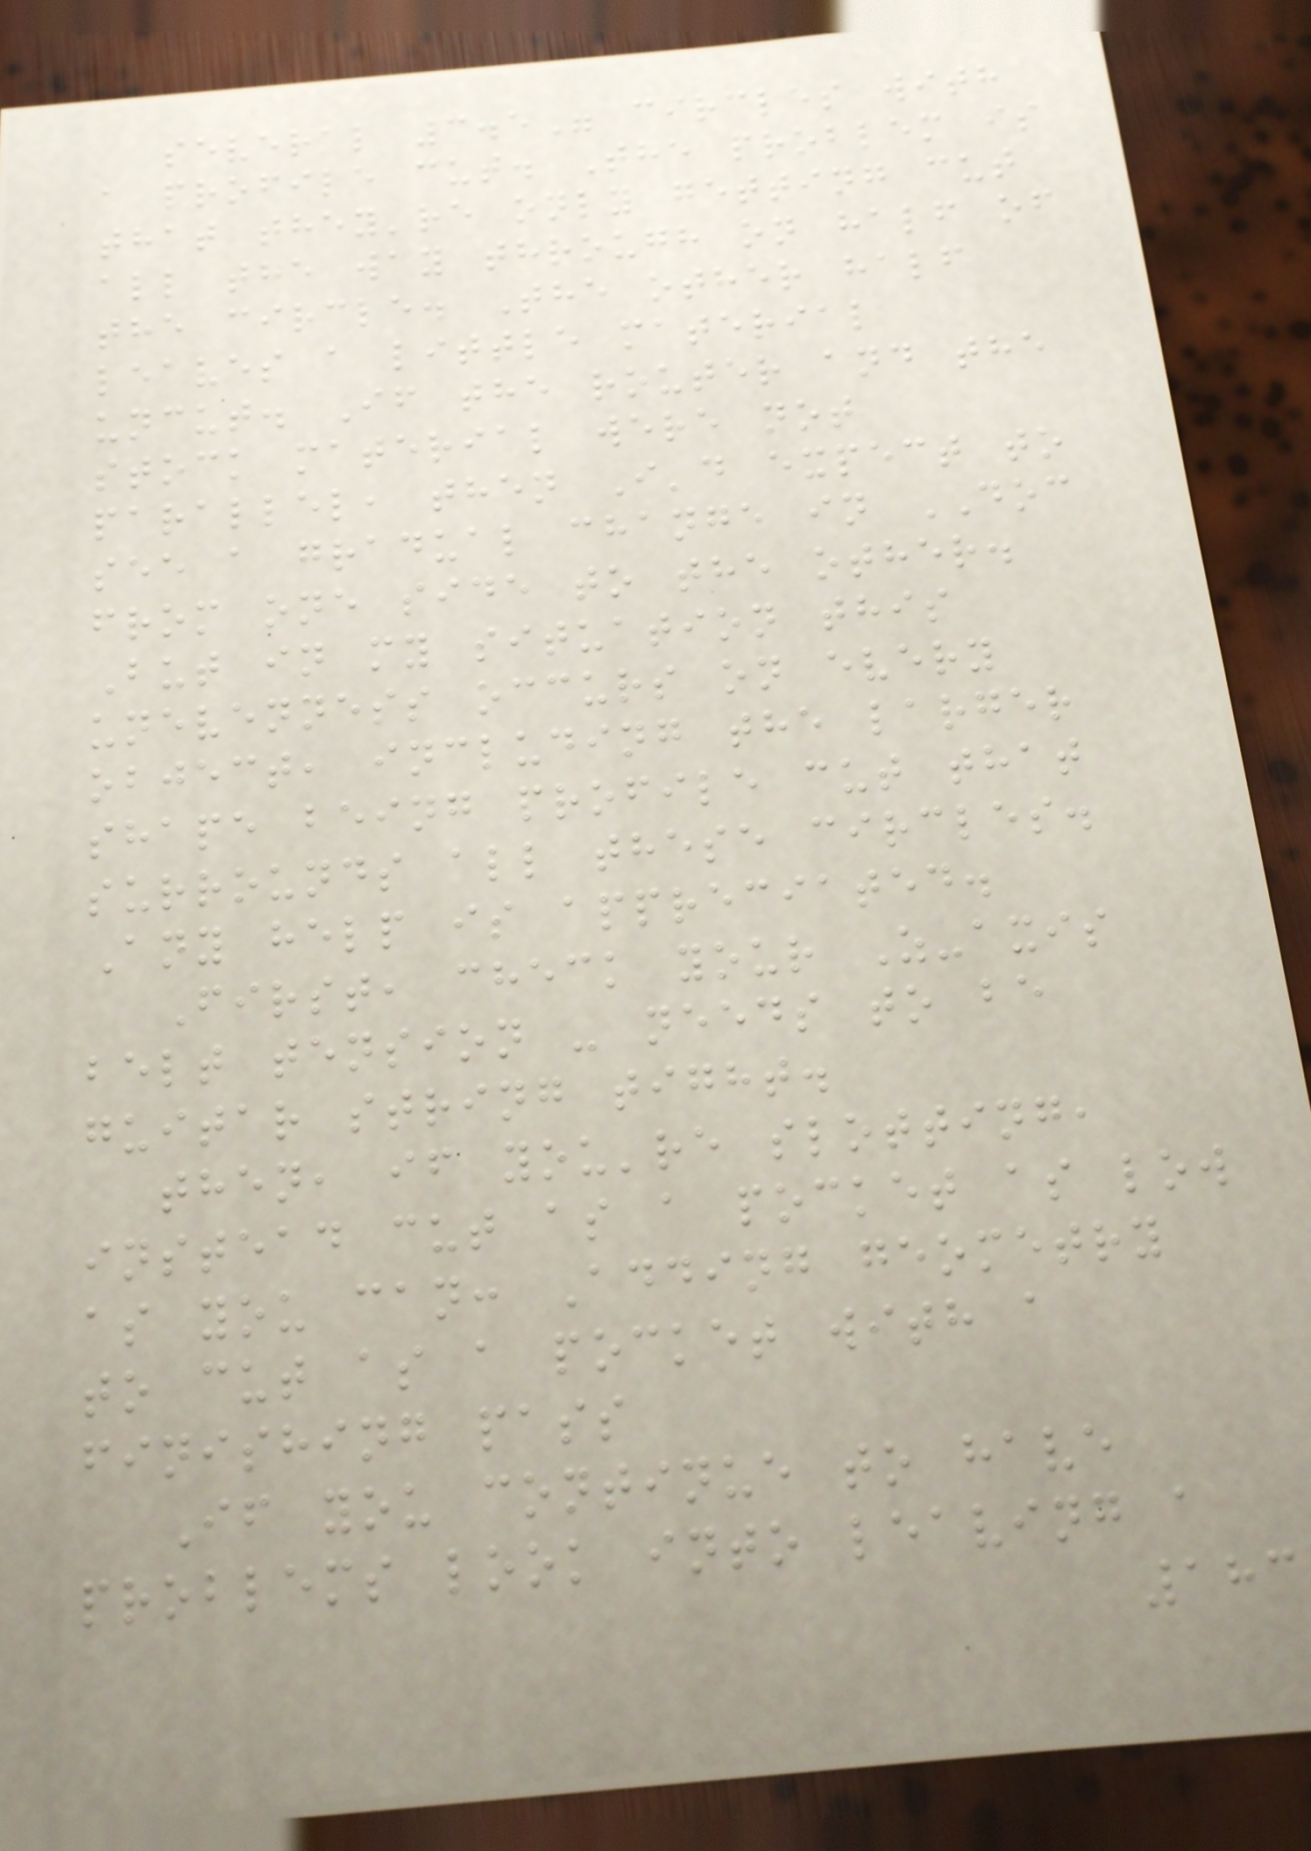several 3.5" circles with
a profile cut. The problem is
that they're only getting cut
all the way through on half of
the circle. The other half
leaves a little material
uncut. If the router and the
stock material were not
parallel, then I'd expect to
see a gradual change in DOC
from one side to the other.
But in my situation this
unevenness occurs on every
object, including the larger
shape being profile cut that
surrounds all these circles.
Any help is appreciated.
First, check your Z-axis
belt tension - needs to be
guitar string tight.
then, if you're slotting,
instead cut as a pocket as low
as you can: Adding geometry
to cut as a pocket with a
finishing pass
If you continue to have
problems look into leaving a
183
